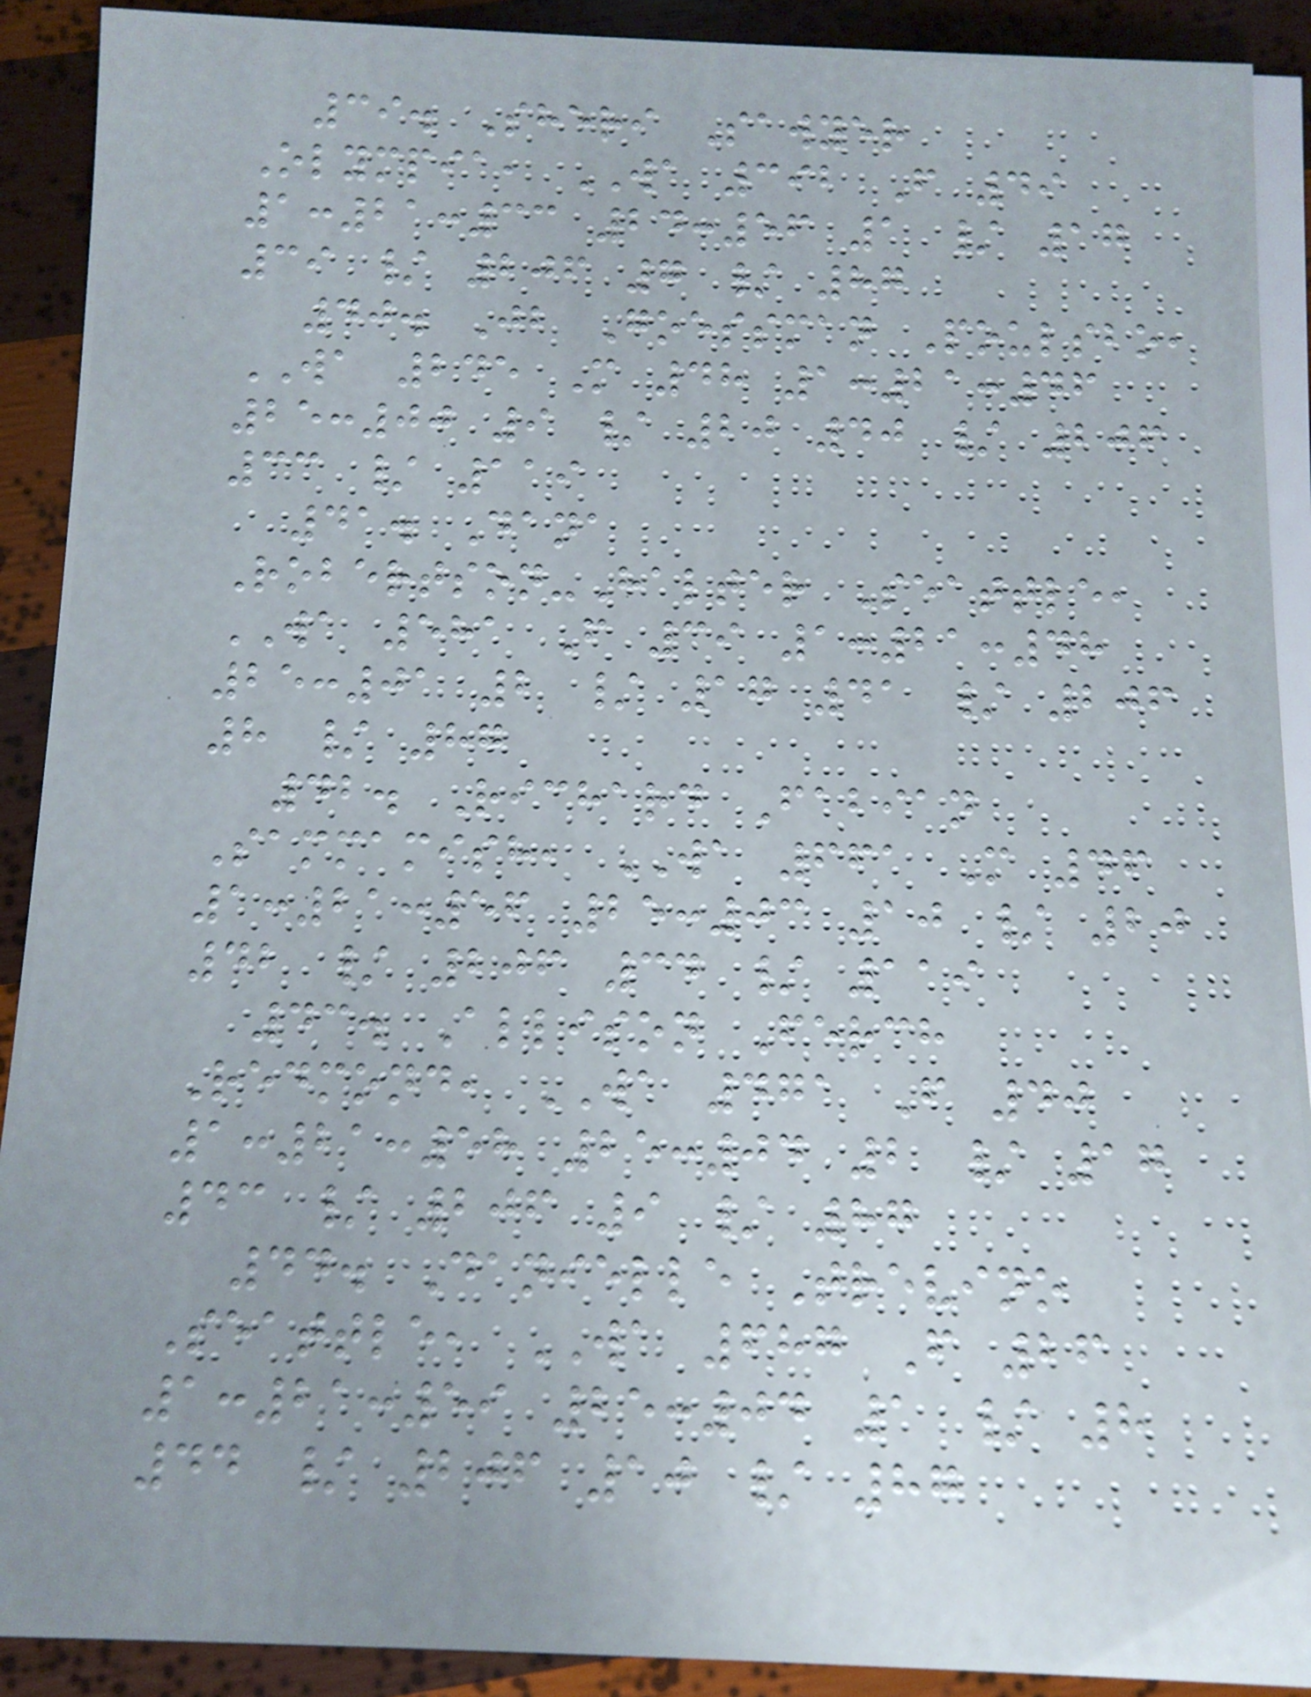39. Sheri Sawyer
Olympia, WA 392 F 49
1:21:33 24:56 1 / 17
39 / 206 7 / 87
40. Jb Goessman Poulsbo,
WA 245 M 48 1:21:46
25:00 9 / 20 40 / 206
33 / 119
41. Dana
Robertson-Halter Seattle,
WA 581 F 39 1:21:48
25:01 2 / 17 41 / 206
8 / 87
42. Richard Fabian
Sammamish, WA 661 M 46
1:21:56 25:03 10 / 20
42 / 206 34 / 119
43. Allison Ferch
Redmond, WA 471 F 40
1:21:58 25:04 2 / 17
43 / 206 9 / 87
44. Danielle Trevino
Seattle, WA 687 F 26
1:21:59 25:04 1 / 8
44 / 206 10 / 87
